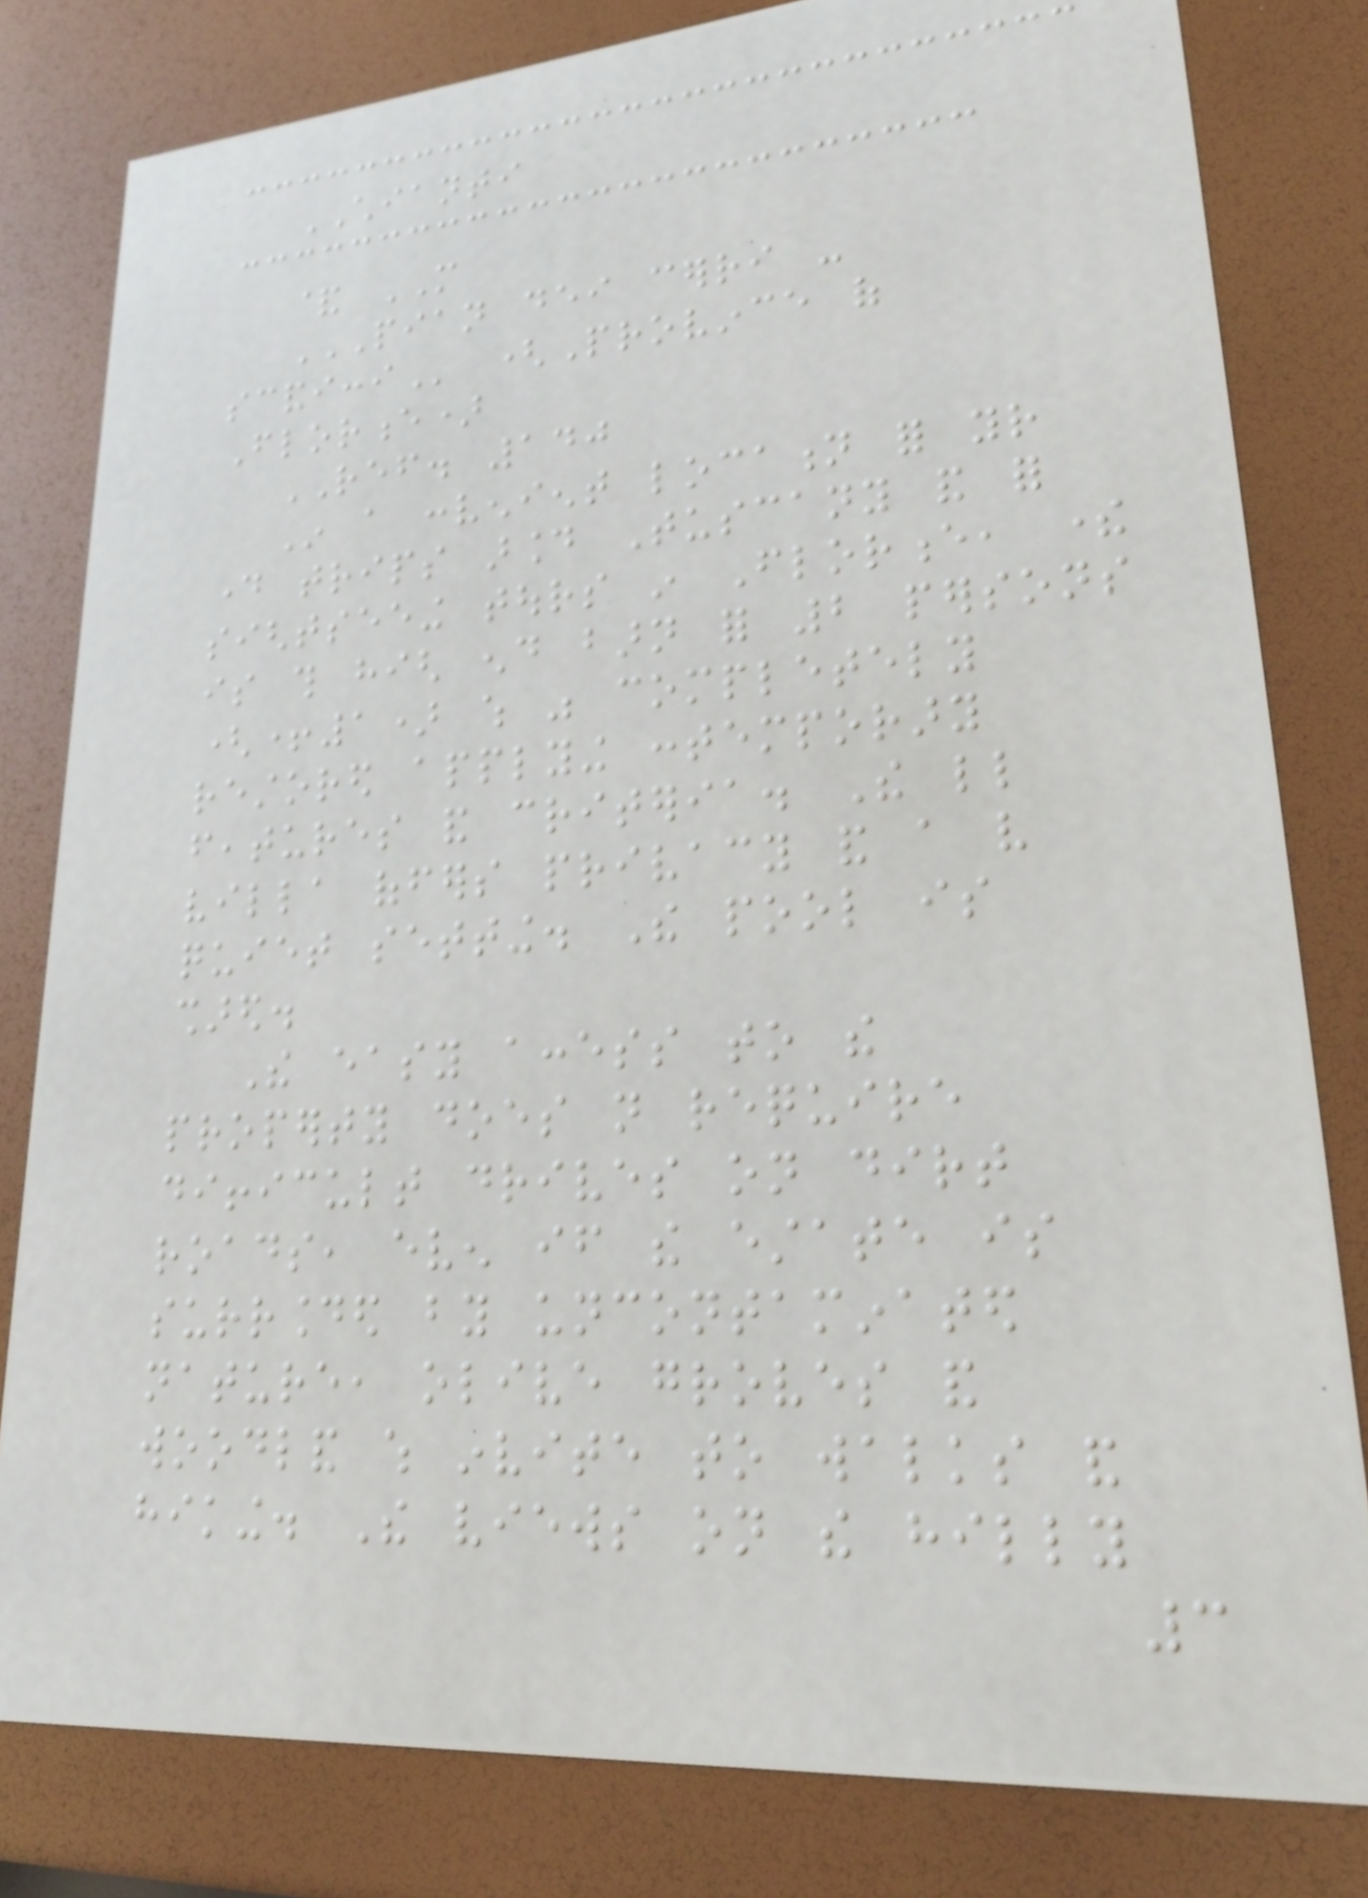CHIANTI
& MORE
PIAN DEI CERRI -
SCANDICCI (Province of
Florence)
REF. 140
In a convenient location for your
day trips around Tuscany and for
sightseeing tours in Florence, there
is this high end barn for 2 persons
(+1) which was completely
restored applying contemporary
features and criteria. The little
villa offers privacy and a very
quiet setting. The pool is
shared.
The easy access to the
property does not require
difficult drives on dirt
roads, even if the estate is
surrounded by uncontaminated
nature, olive groves and
woodland which invite to walks and
hiking. The views on the hilly
3
